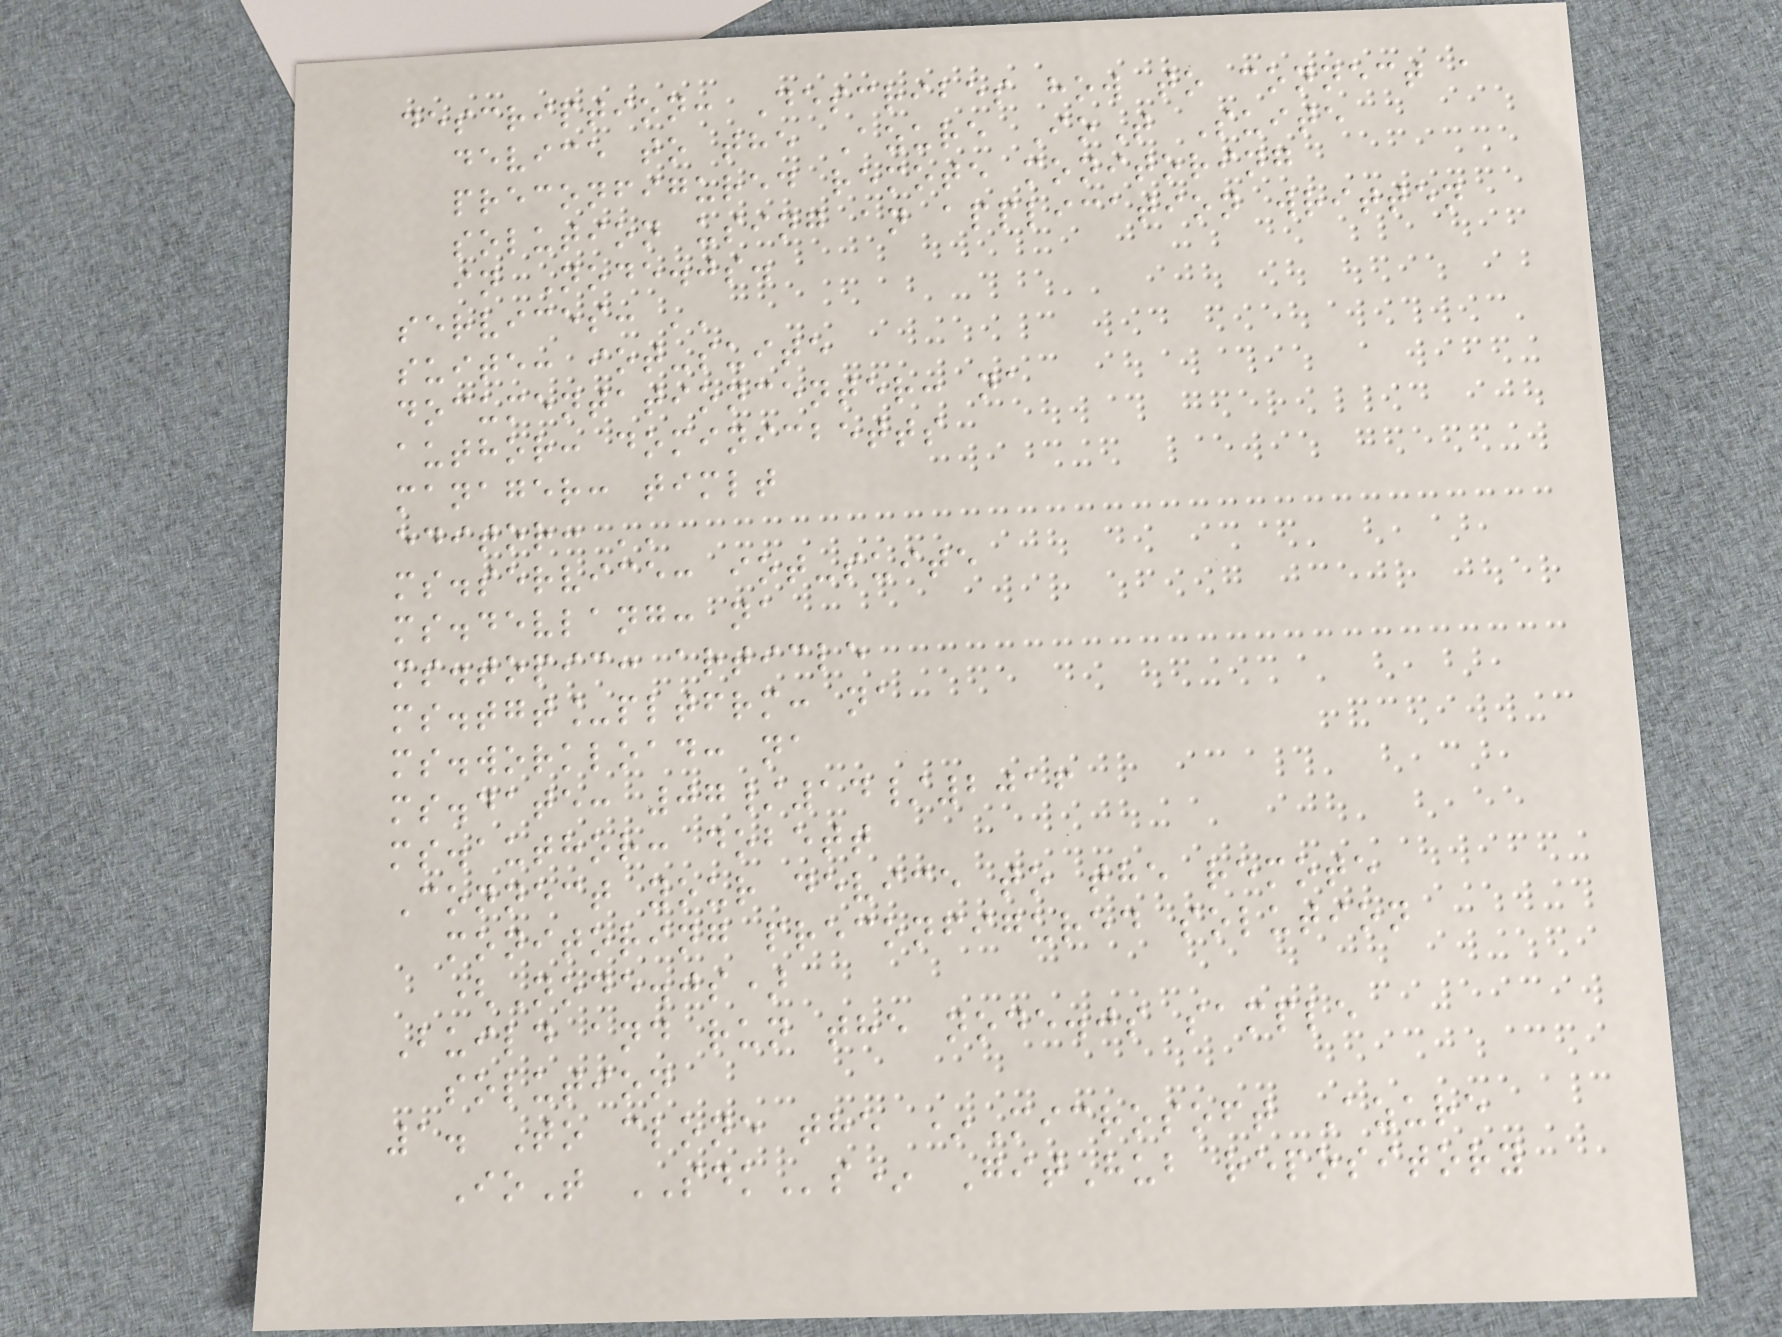description: Describes how to connect a
device to the Azure IoT Suite
preconfigured remote monitoring
solution using an application written
in Node.js.
services: ''
suite: iot-suite
documentationcenter: na
author: dominicbetts
manager: timlt
editor: ''
ms.service: iot-suite
ms.devlang: na
ms.topic: article
ms.tgt_pltfrm: na
ms.workload: na
ms.date: 07/14/2016
ms.author: dobett
Connect your device to the remote
monitoring preconfigured solution
(Node.js)
Build and run the node.js sample
solution
1. To clone the *Microsoft Azure
IoT SDKs* GitHub repository
